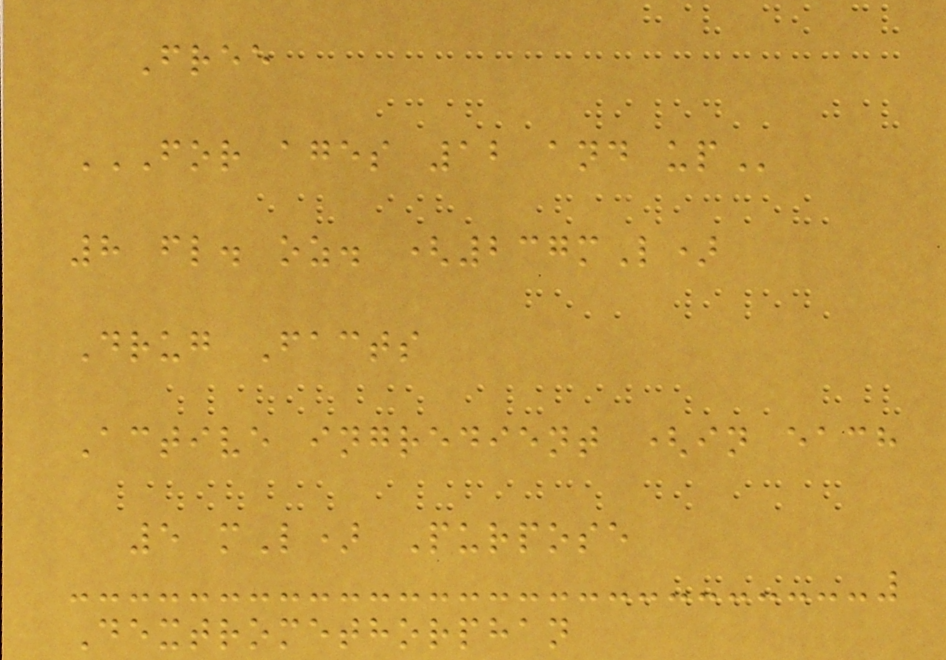Free
FOR AGES 12 AND UP
8 fl. oz. (237mL)
Drug Facts
Active ingredient (in each
5 mL) Purpose
Dextromethorphan
